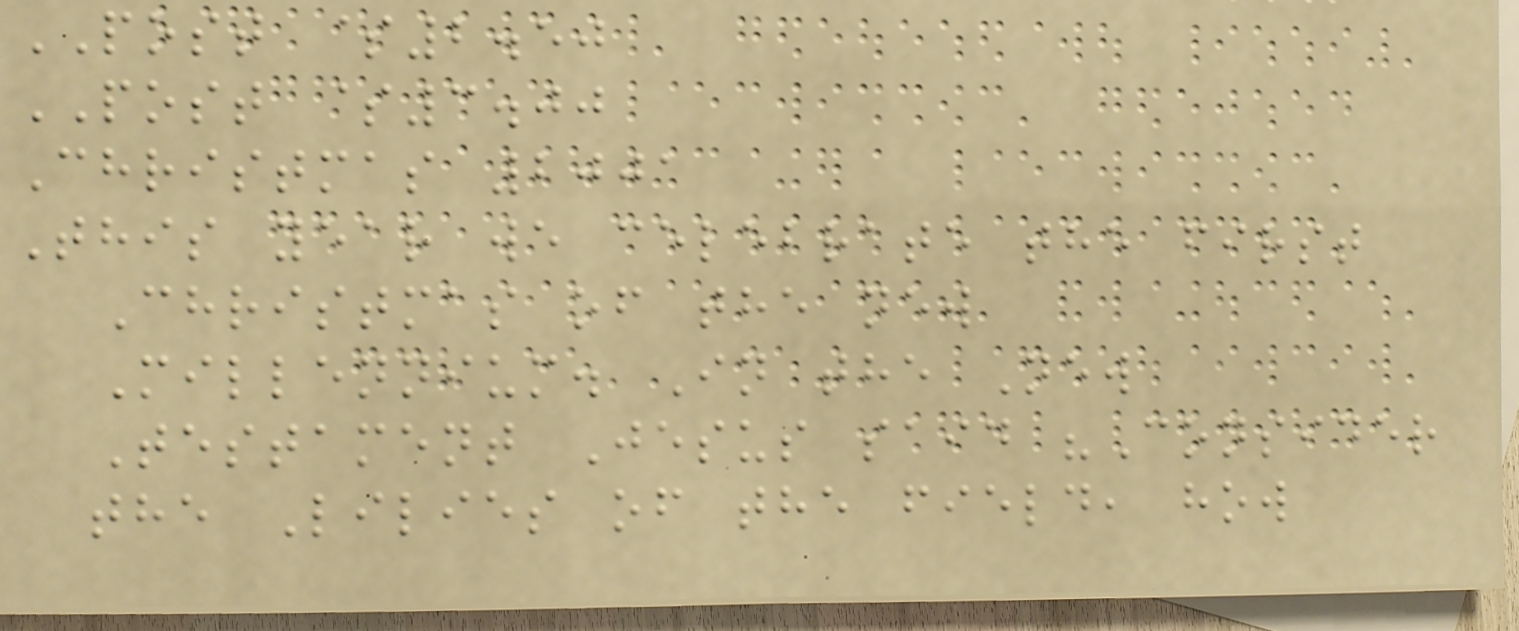POST $2.50
POST $3.00
Christmas 2001
This year we celebrate the first
Christmas of the new
Millennium. In the New
Testament Jesus said "Consider
the Lilies of the field, how
